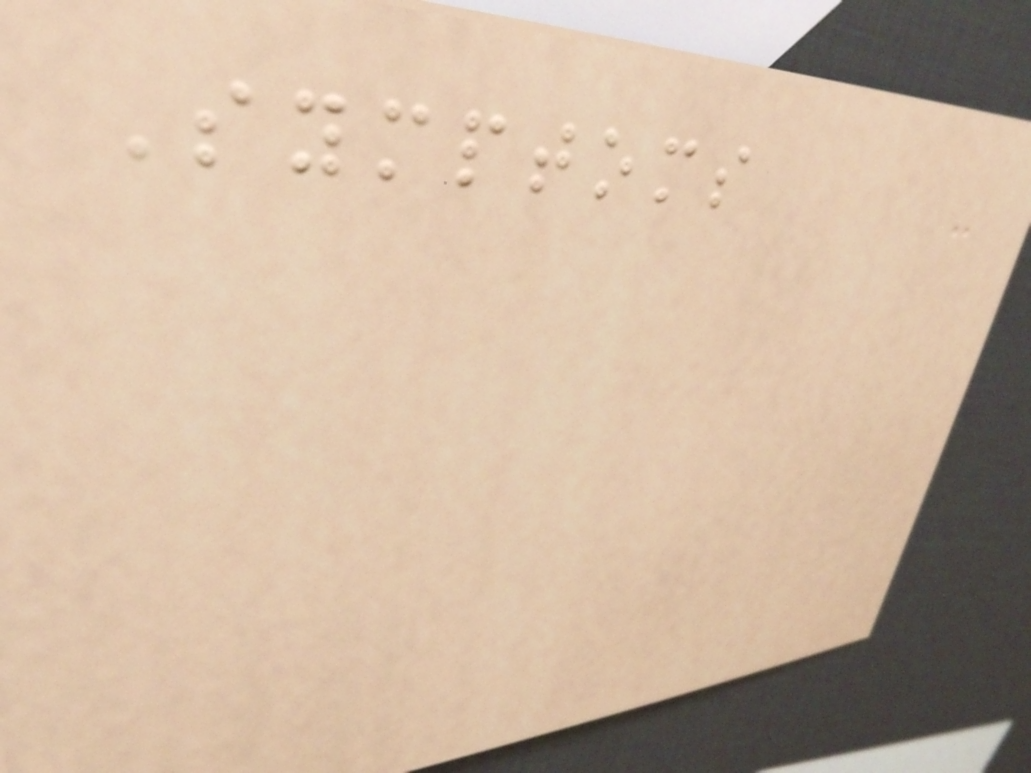Symptoms
